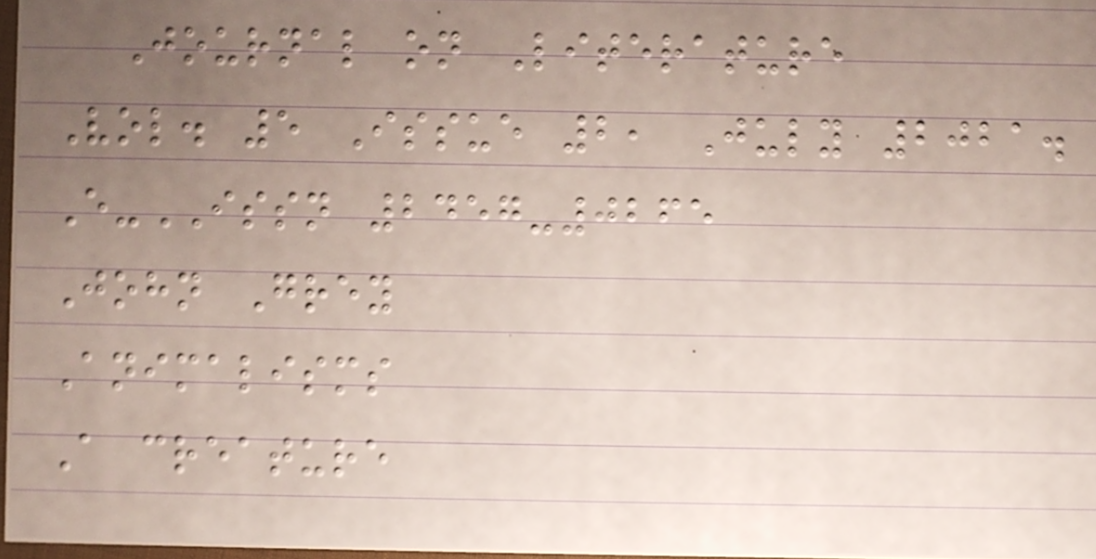Journal on Literature
Vol. 5 Issue 2, July 2021.
E-ISSN 2457-0265
John Grey
Animalisms
A creature
